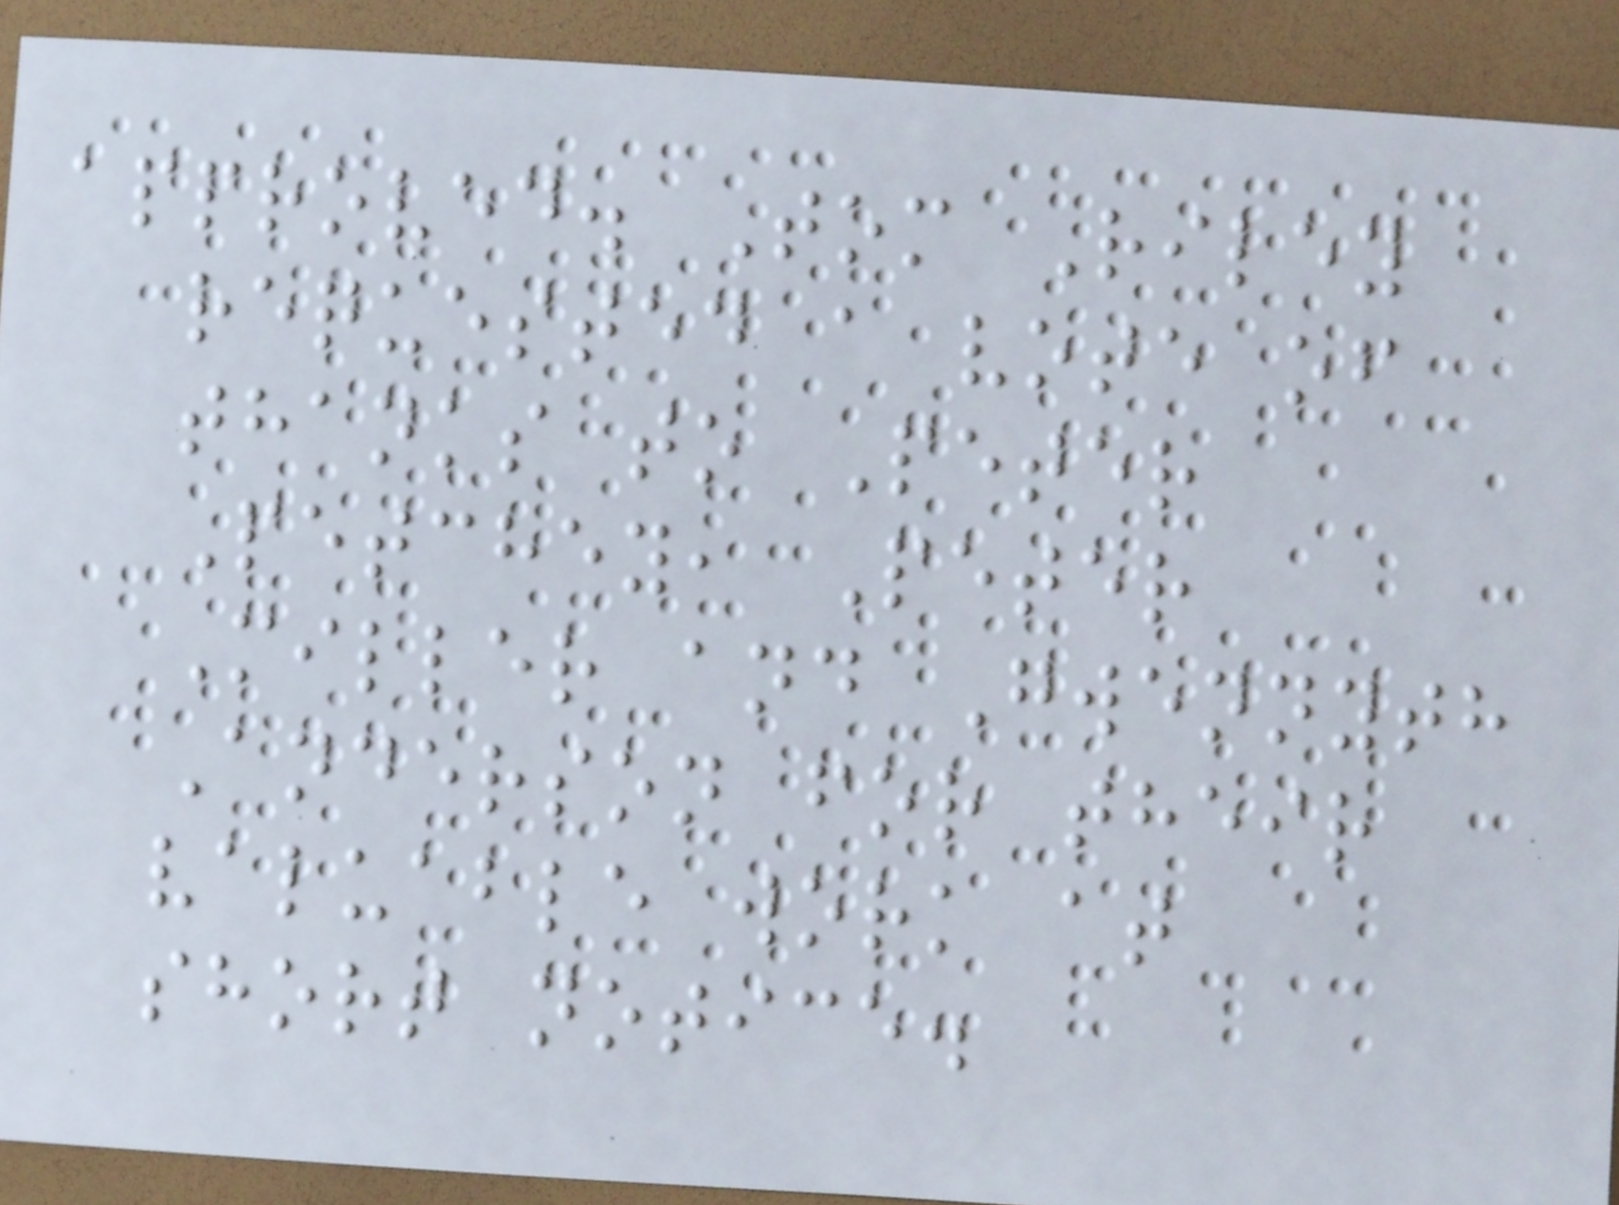approved. Tom Riley
requested a vote of
thanks to Peter
Petchey, Peter
Miller and Gwennyth
Anderson for their
valuable work at
short notice.
